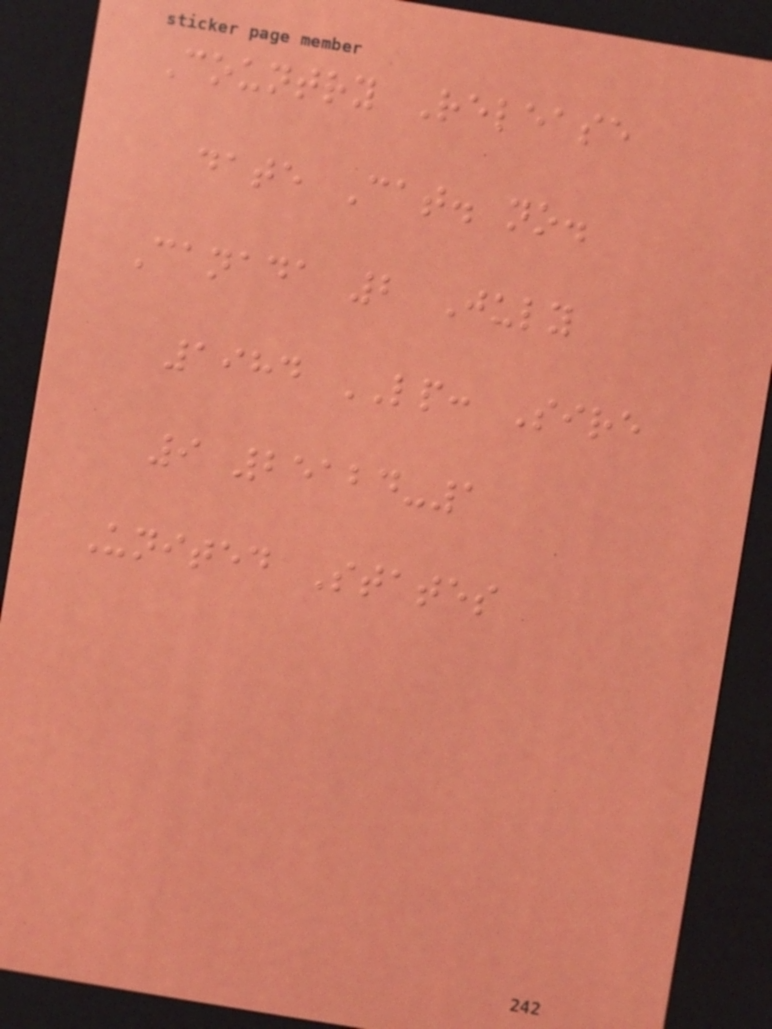Country Release
date Cat. no.
Canada 2 July
1984 LP: Sire
9 25124-1
United States
